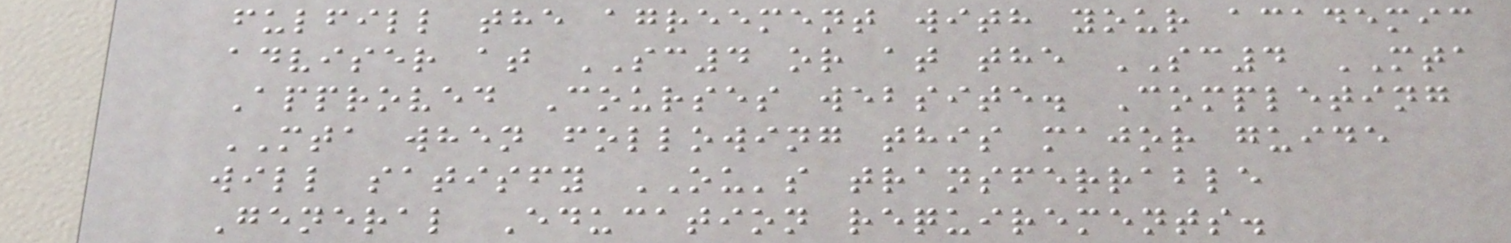fulfill the agreement with your academic
adviser at SC4 or at the SC4 MTA
Approved Courses website. Completing
MTA when following this major guide
will satisfy OU's transferrable
General Education requirements.
